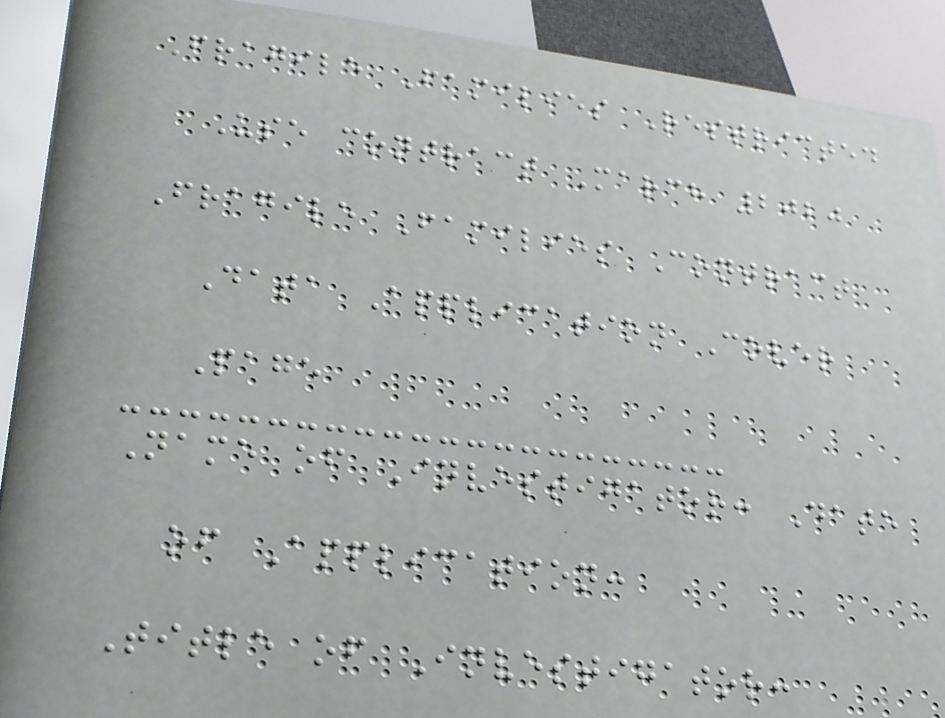Fragile Families Restricted
Use contract March 2020
Fragile Families Contract
Data Application Cover
Page
Name of Investigator: Date
of Application:
Title of Investigator:
